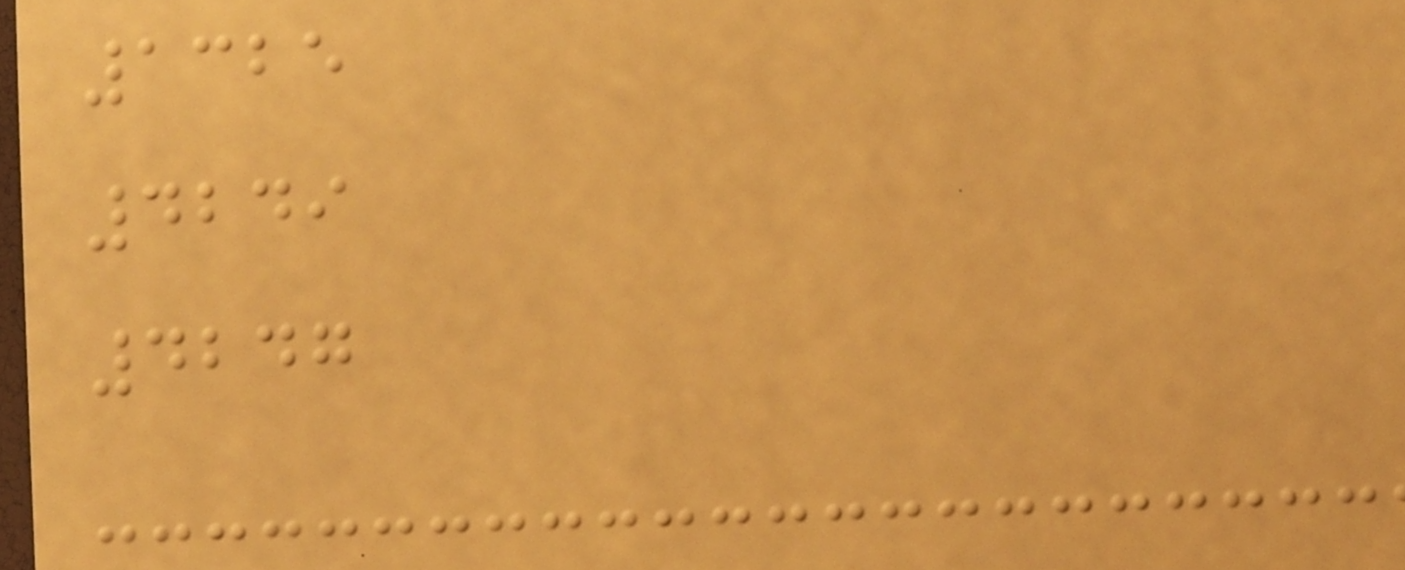1325
4249
4247
